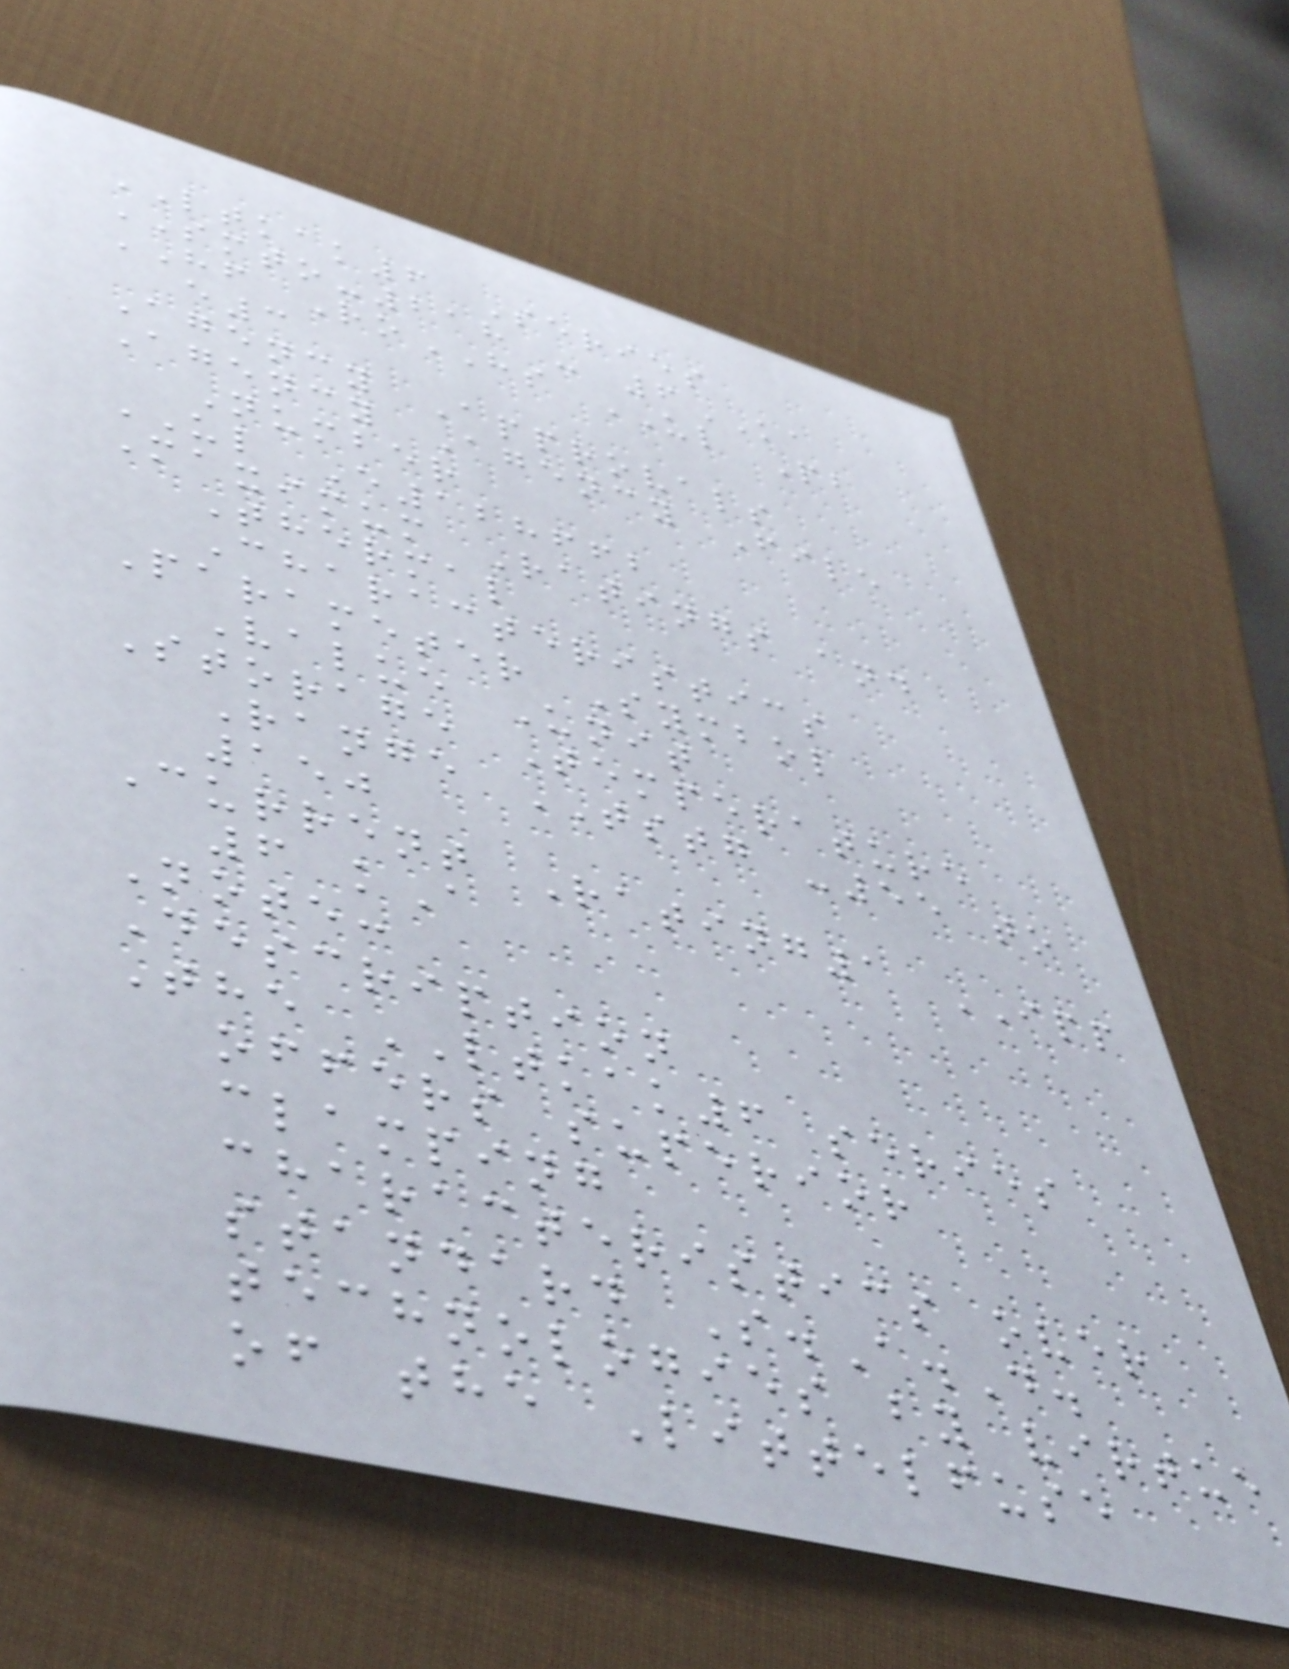LTKAK6 Series
SMTO-218 - 6KA
HF RoHS UL Pb
e3
Agency Approvals
Agency Agency File
Number
UL E128662
Maximum Ratings and
Thermal
Characteristics
Parameter Symbol
Value Unit
Storage Temperature
Range TSTG -55 to
150
Current Rating1 IPP
6 kA
Note:
Description
The LTKAK6 series
offers superior
clamping
characteristics over
standard S.A.D.
technologies by virtue
of the Littelfuse
